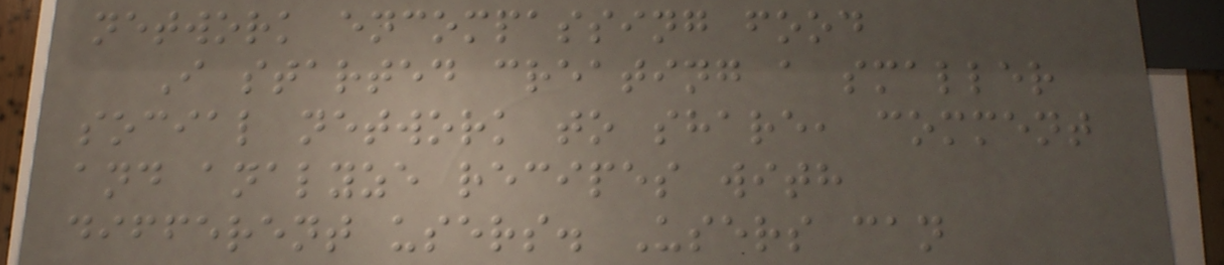network encompassing food
I started creating a smaller
social network to share, comment
and analyze recipes with
different users. Users can
